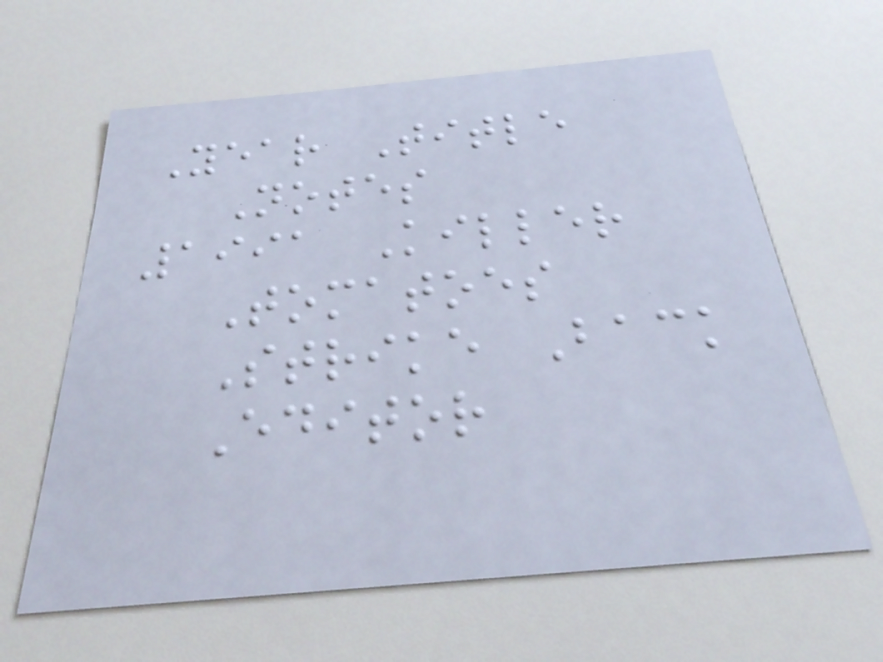Year Title
Notes
1991 Killer
Tomatoes
Strike Back
Editor
